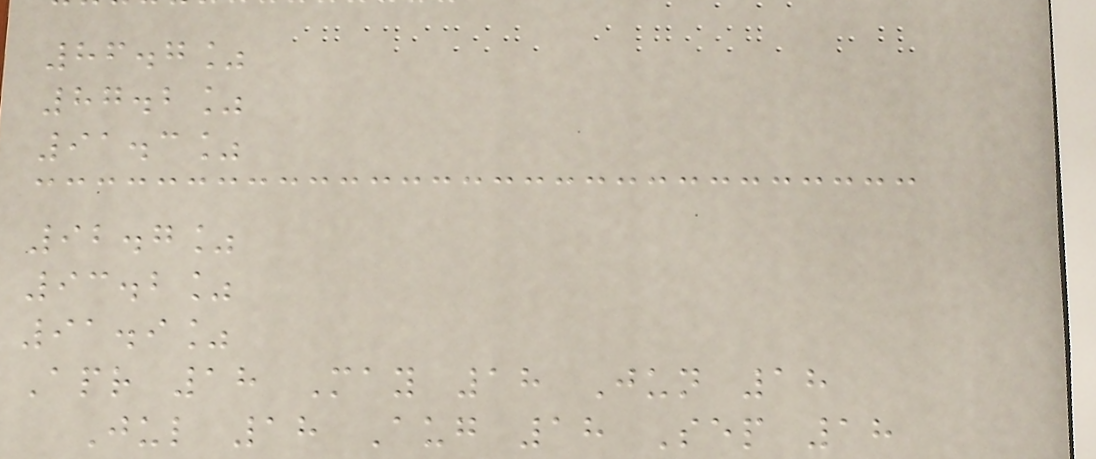86.7%
87.2%
91.3%
92.7%
93.2%
91.9%
Apr 18 May 18 Jun 18
Jul 18 Aug 18 Sep 18
